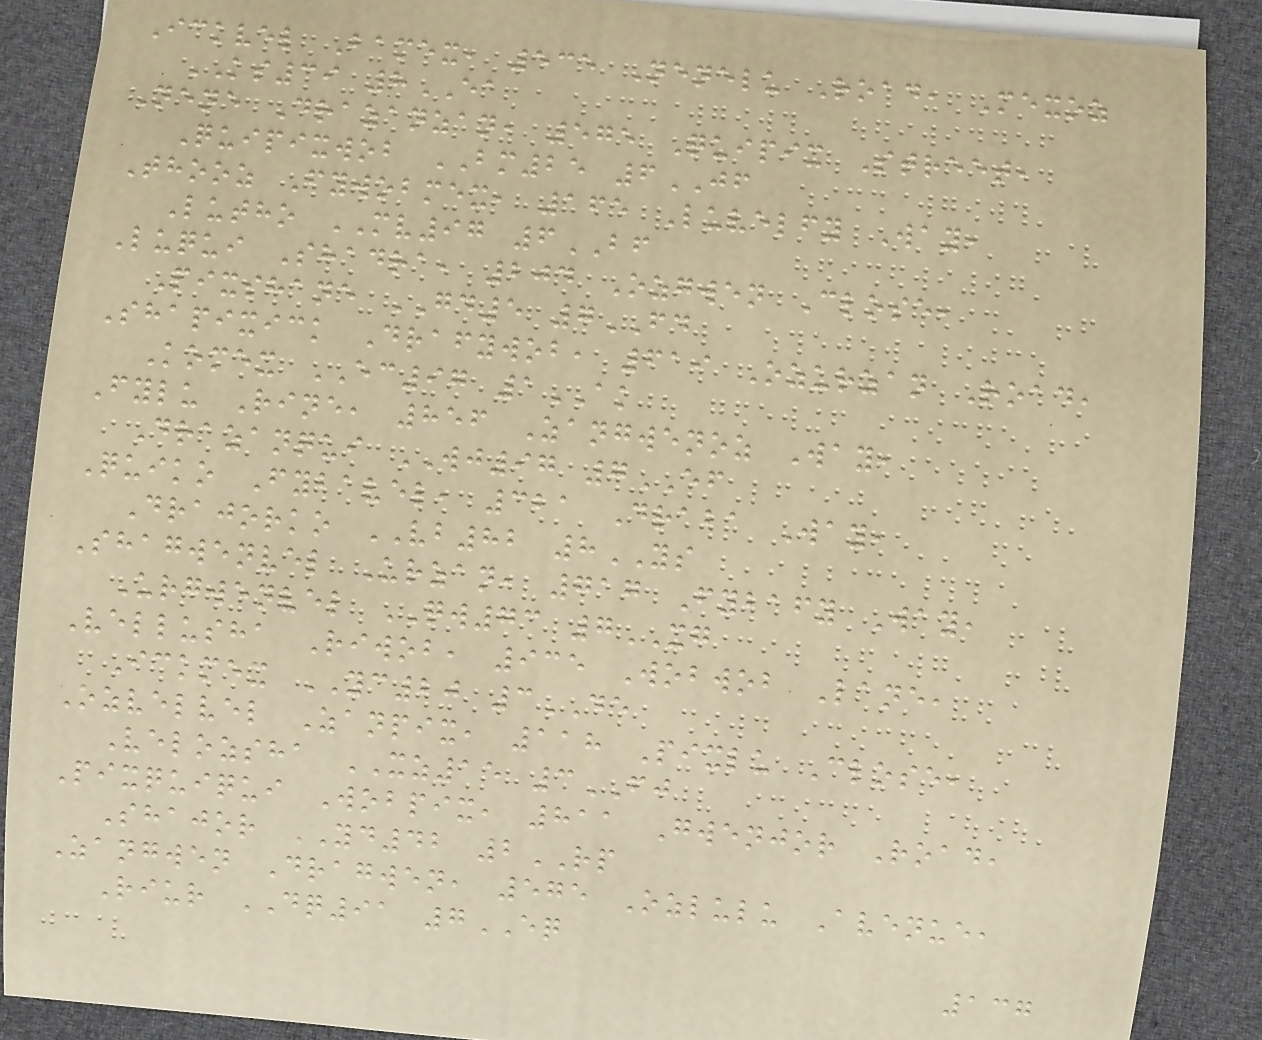Ickvel Bamex, 535 Nenelu Road, Mexoz
KS39 8EA
Nene Drazanzan, 575 Quipix Street,
Quipixwob BM25 6JF
Thooz Fywobmex, 165 Luvelfy Way,
Lutho MV97 6BF
Luqui Shadra, 204 Ozgwen Close,
Pixshane GD5 7FD
Shapixick Drafywob, 619 Ozurzan Road,
Komex EC97 1AK
Fylu Rine, 856 Zangwenoz Way,
Drazanqui WJ97 7EF
Quiko Fybavel, 321 Draba Way,
Drajorko VB82 8YS
Shagwenvel Urzan, 717 Fybafy Way,
Urgwenvel QW73 7XG
Vellusha Riwob, 935 Wobwob Lane,
Ickmex YC20 3DE
Ozvelvel Zanpix, 118 Pixlu Close,
Velozsha XZ15 3FJ
Pixquiqui Wobpix, 811 Gwenjor Road,
Shajor YD42 2RP
Zangwen Dragwen, 575 Ozlulu Avenue,
Riur DQ91 7EQ
137
